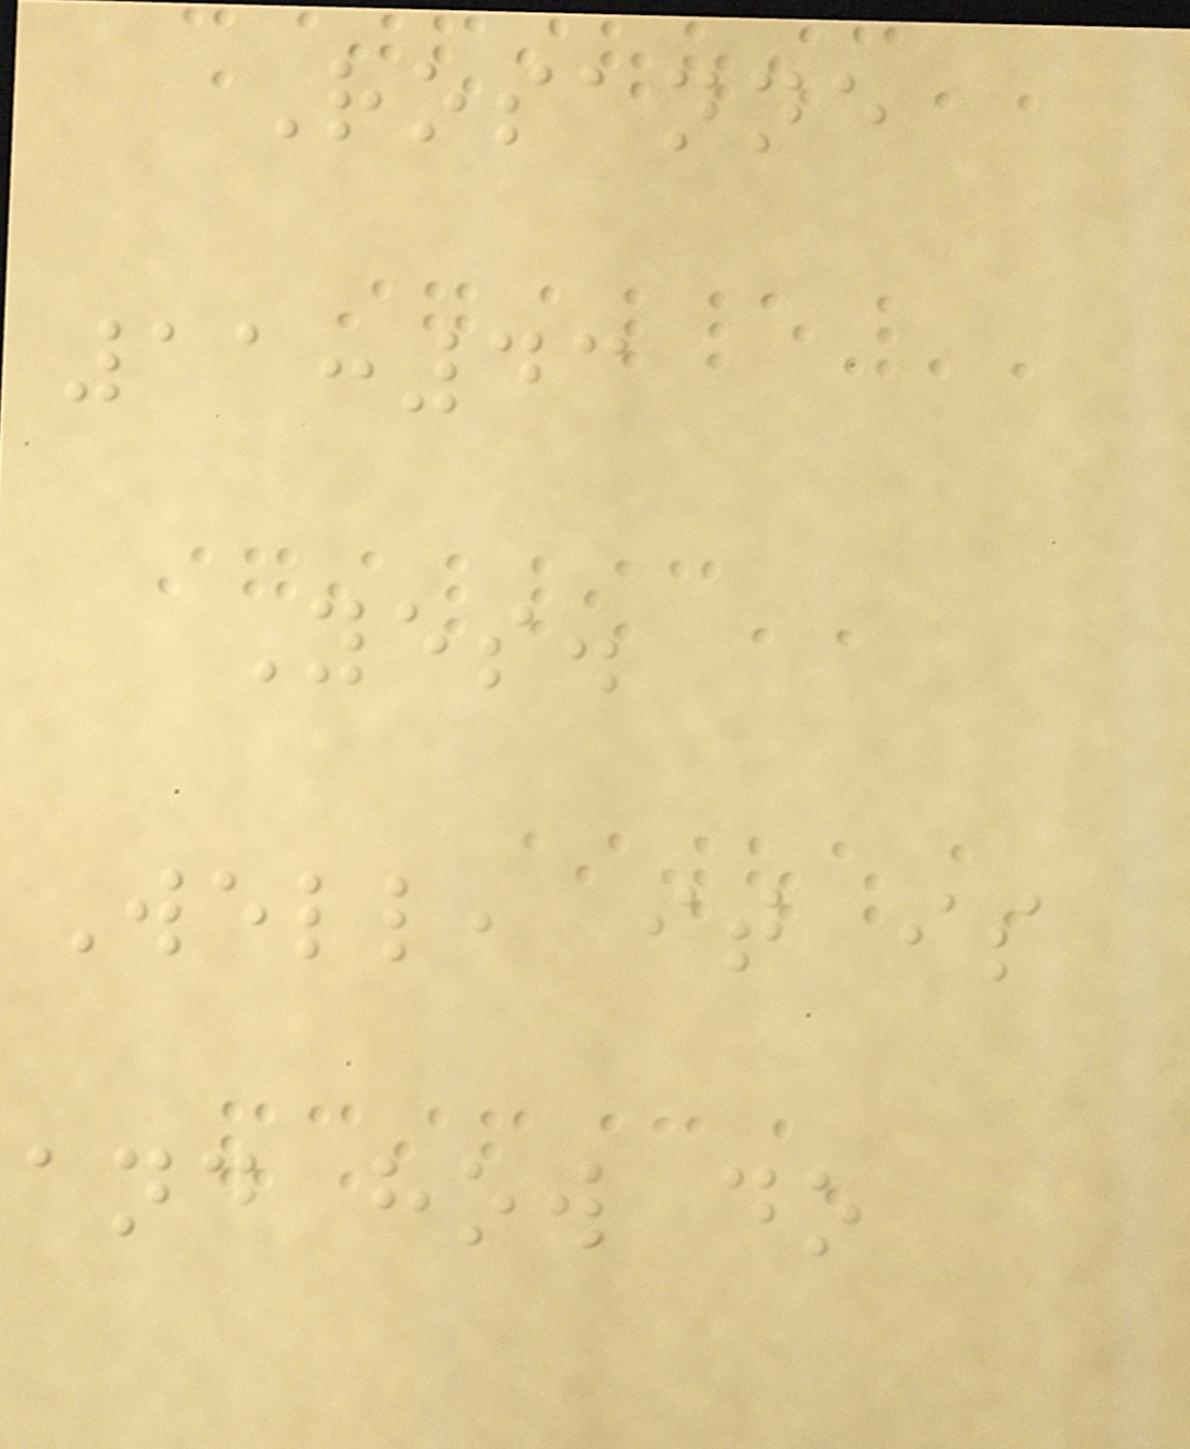Rosanne
11:43
Yes.
Well, it is
and how do
